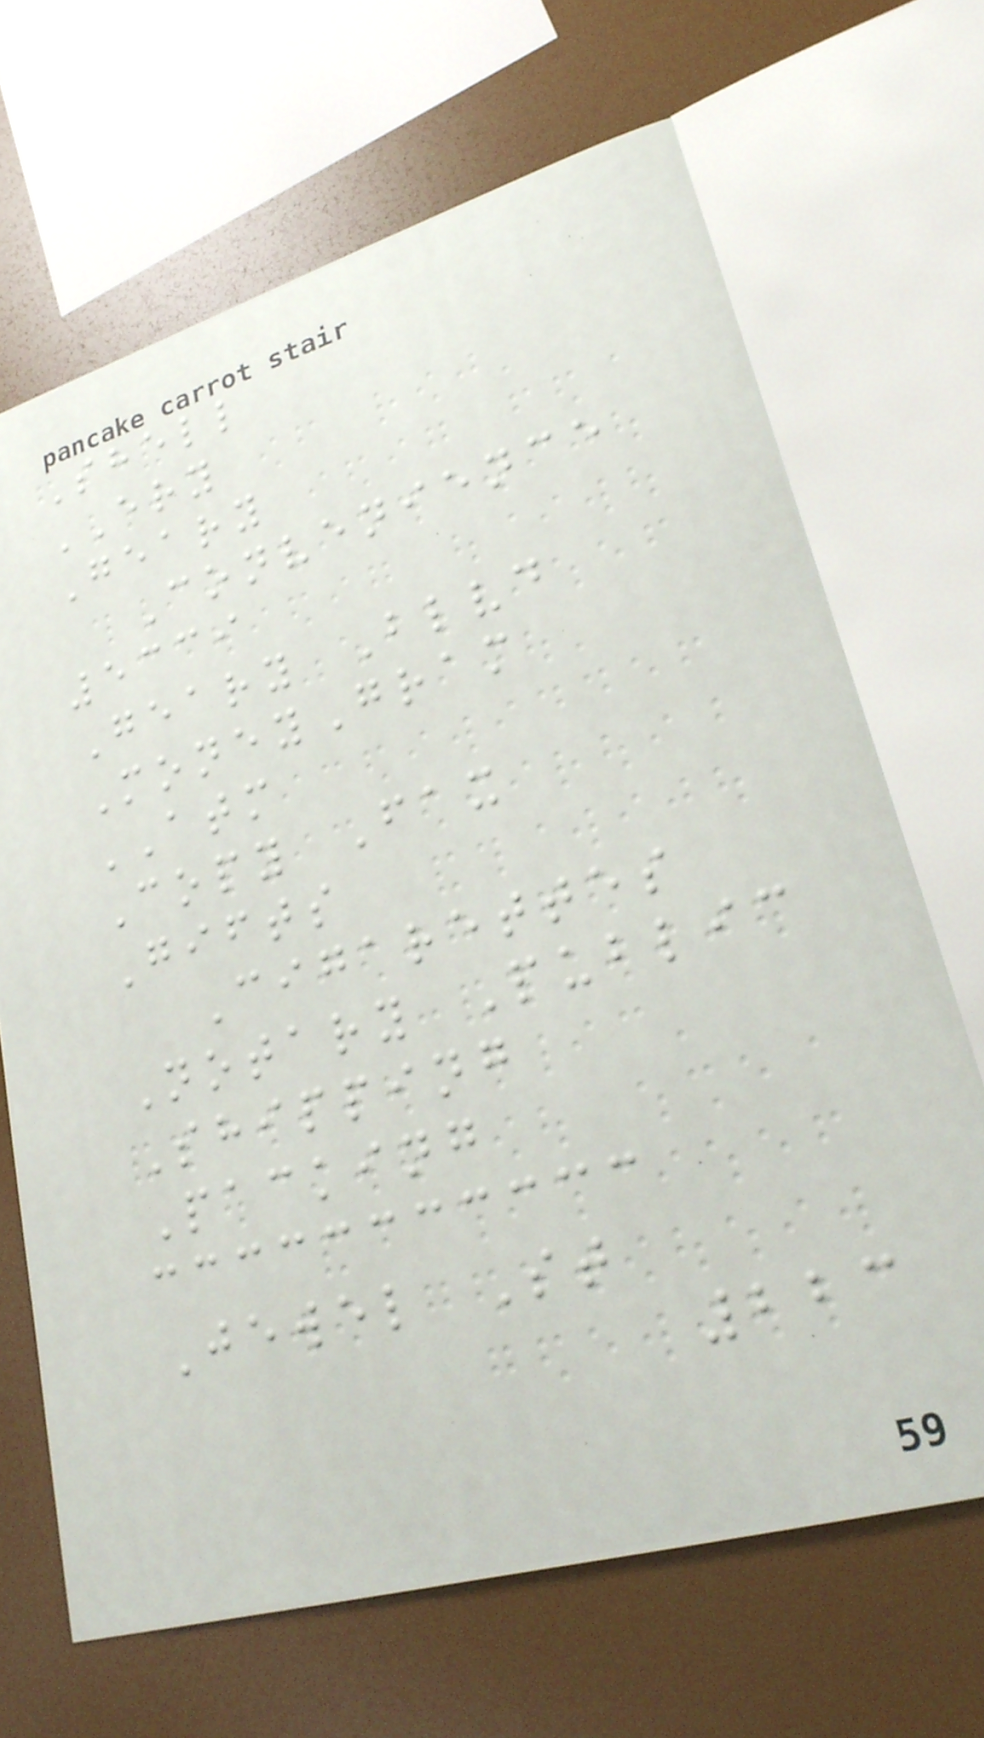Shell
ERY
Geary
Convenience
5339
Geary Blvd
MoneyGram
ATM
Copy Fax
Gifts
Cigarettes
Notary Public
Shipping
Packing
Jewel St
223
